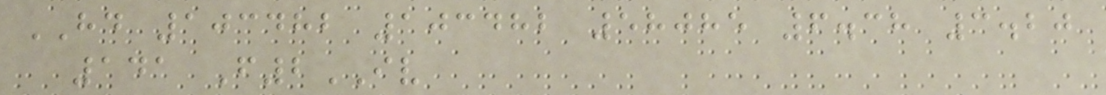HD 103482 103482 58085 6.38 3.20
141 F2IV
